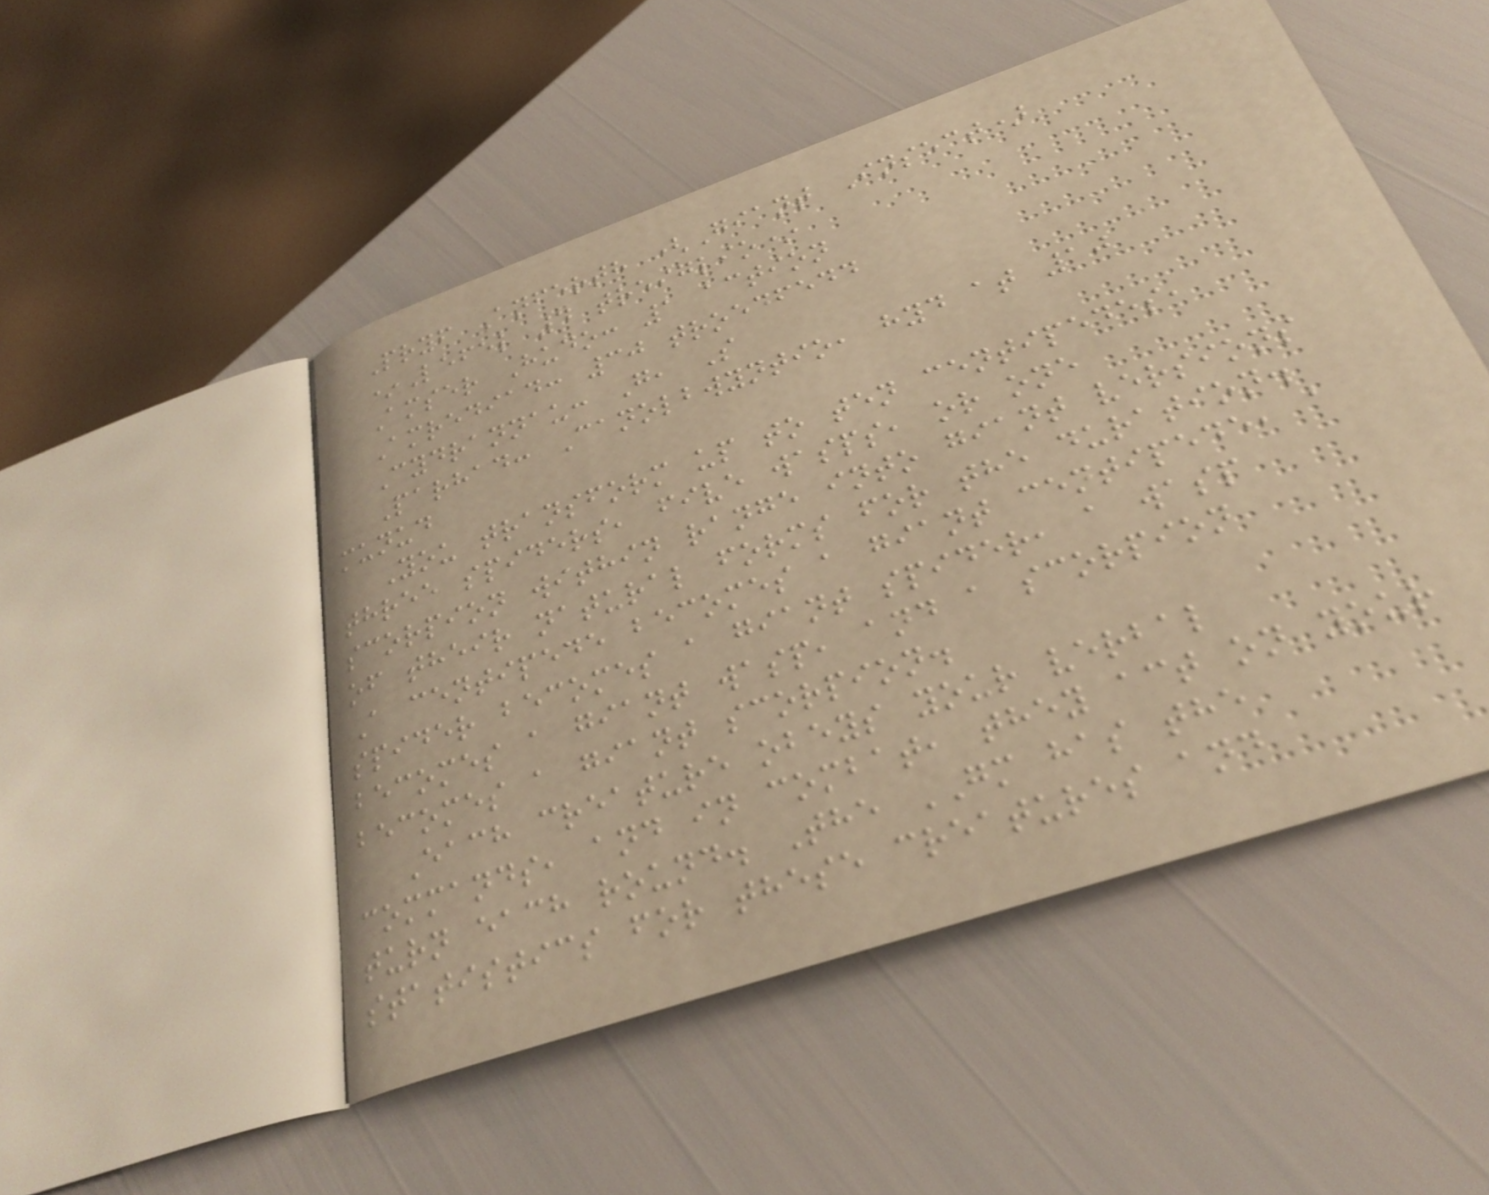Pryf Anferth (Giant Insect)
*Lefel 4 treiglio*
Amser Hudo: 1 action
Amrediad: 30 troedfedd
Cydrannau: G, S
Parhad: Canolbwyntio, hyd at 10
munud
You transform up to ten centipedes,
three spiders, five wasps, or one
scorpion within range into giant versions
of their natural forms for the duration.
A centipede becomes a giant centipede, a
spider becomes a giant spider, a wasp
becomes a giant wasp, and a scorpion
becomes a giant scorpion.
Each creature obeys your verbal
commands, and in combat, they act on your
turn each round. The GM has the
statistics for these creatures and
